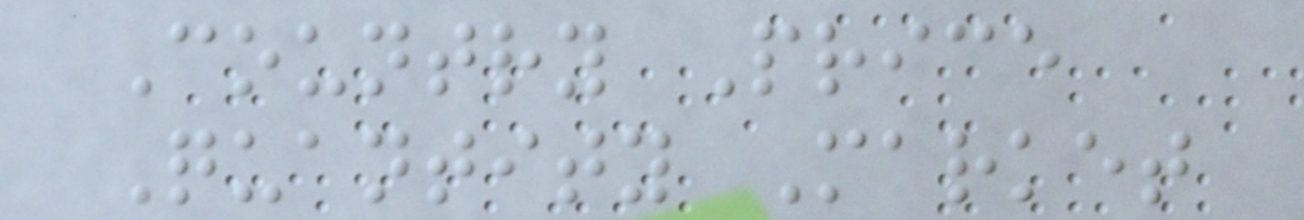Country Price
Quantity Market
